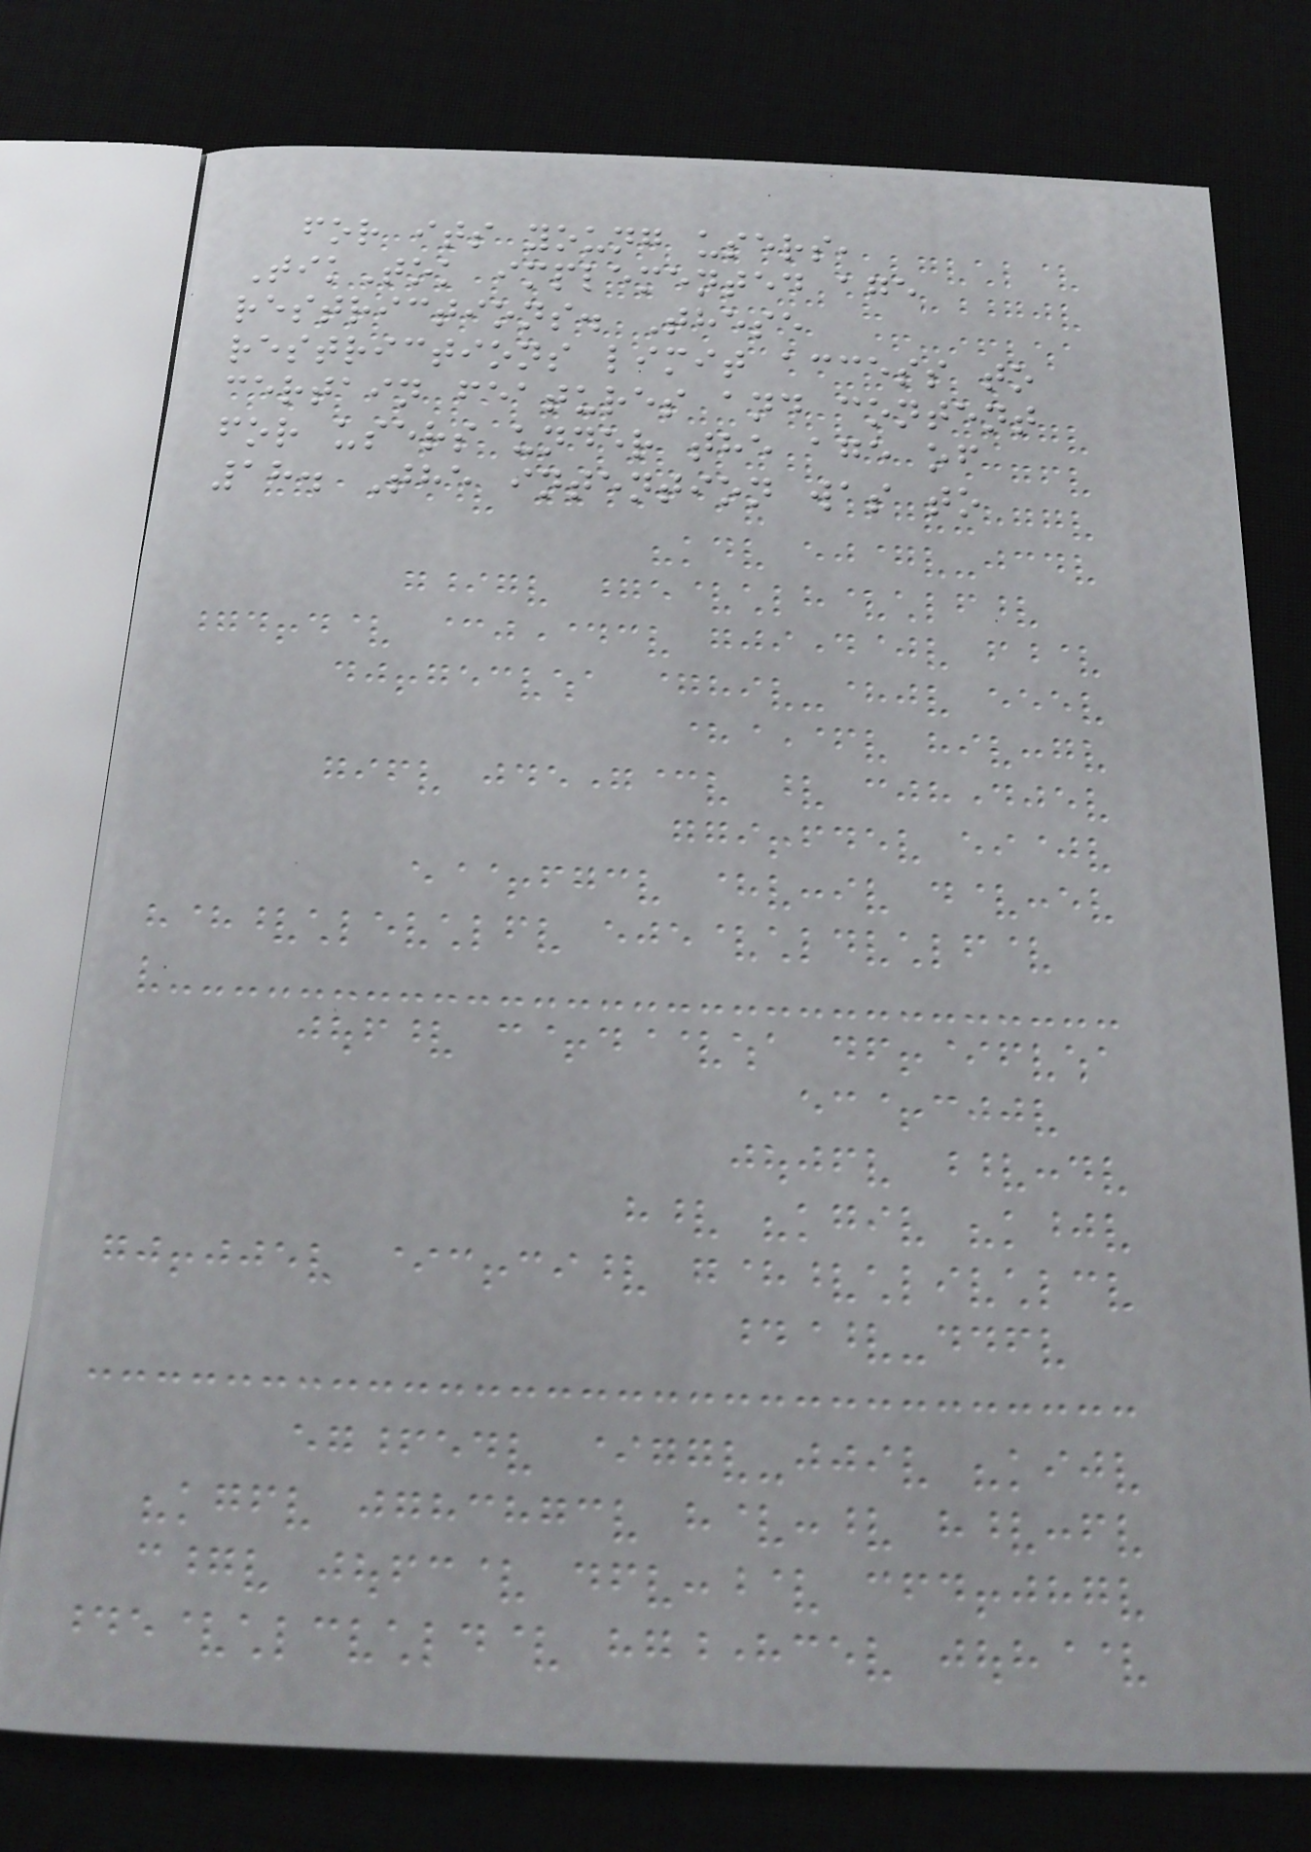for its young users,
TikTok implemented age
restrictions. These
restrictions limit access to
certain features and content
for users under the age of
18. The intention was to
